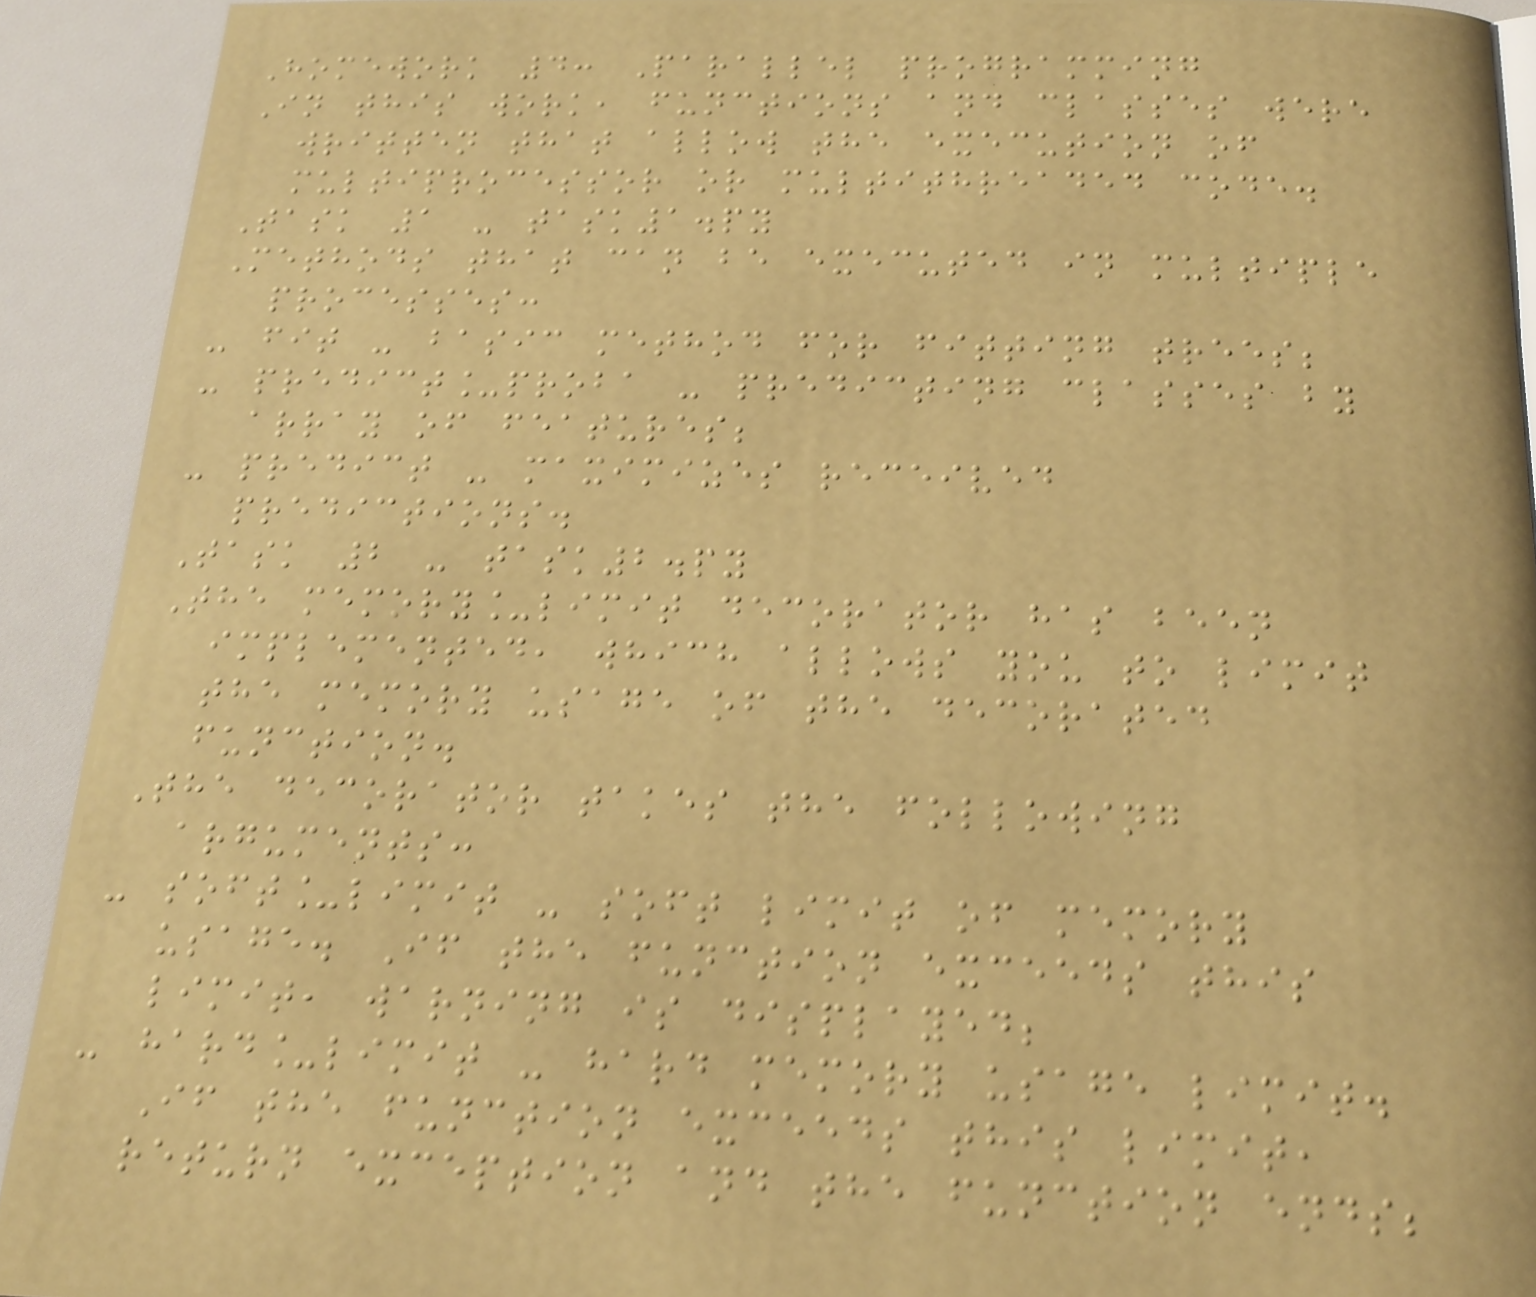Homework 4: Parallel programming
In this work, functions and classes were
written that allow the execution of
multiprocessor or multithreaded code.
Task 1 - task1.py
Methods that can be executed in multiple
processes:
- fit - basic method for fitting trees;
- predict_proba - predicting classes by
array of features;
- predict - maximizes received
predictions.
Task 2 - task2.py
The memory_limit decorator has been
implemented, which allows you to limit
the memory usage of the decorated
function.
The decorator takes the following
arguments:
- soft_limit - soft limit of memory
usage. If the function exceeds this
limit, warning is displayed;
- hard_limit - hard memory usage limit.
If the function exceeds this limit,
return exception and the function ends;
